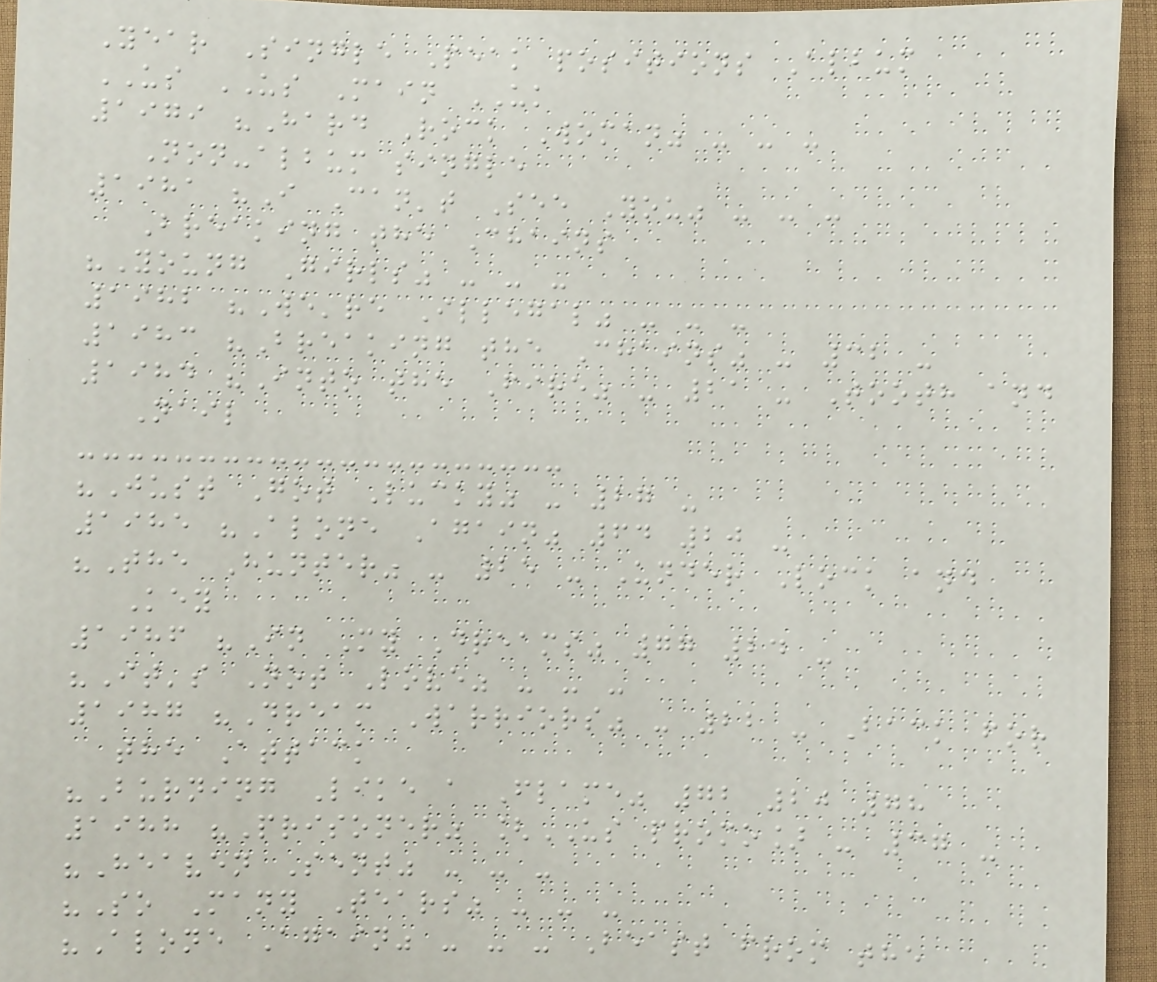Year Single Peak positions Album
US US Main UK
1979 "Hard Rock Woman" - - -
Non-album single
1981 "I Can't See You" - - -
Breaking the Chains
"Young Girls" - - -
1982 "We're Illegal" - - -
1983 "Breaking the Chains" - 32 -
1984 "Into the Fire" - 21 - Tooth and
Nail
"Just Got Lucky" - 27 -
1985 "Alone Again" 64 20 -
"The Hunter" - 25 - Under Lock and
Key
1986 "In My Dreams" 77 24 -
"It's Not Love" - - -
1987 "Dream Warriors" - 22 - Back for
the Attack
"Burning Like a Flame" 72 20 78
1988 "Prisoner" [US promo] - 37 -
"Heaven Sent" - - -
"So Many Tears" - - -
"Alone Again" - - - Beast from the
